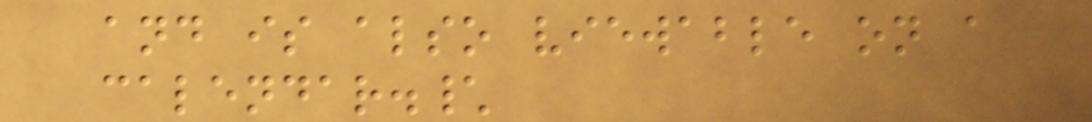and is also viewable on a
calendar.\
